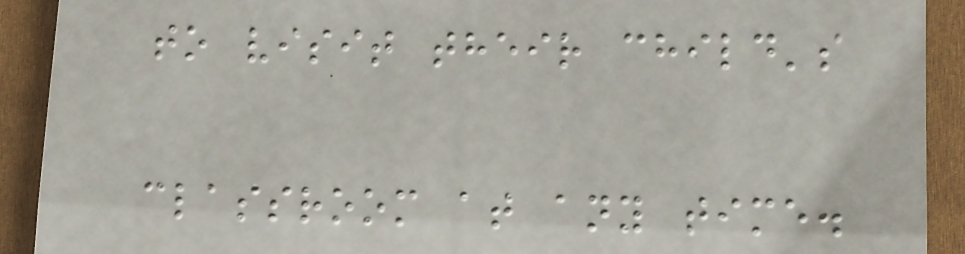to visit their child's
classroom at any time.
